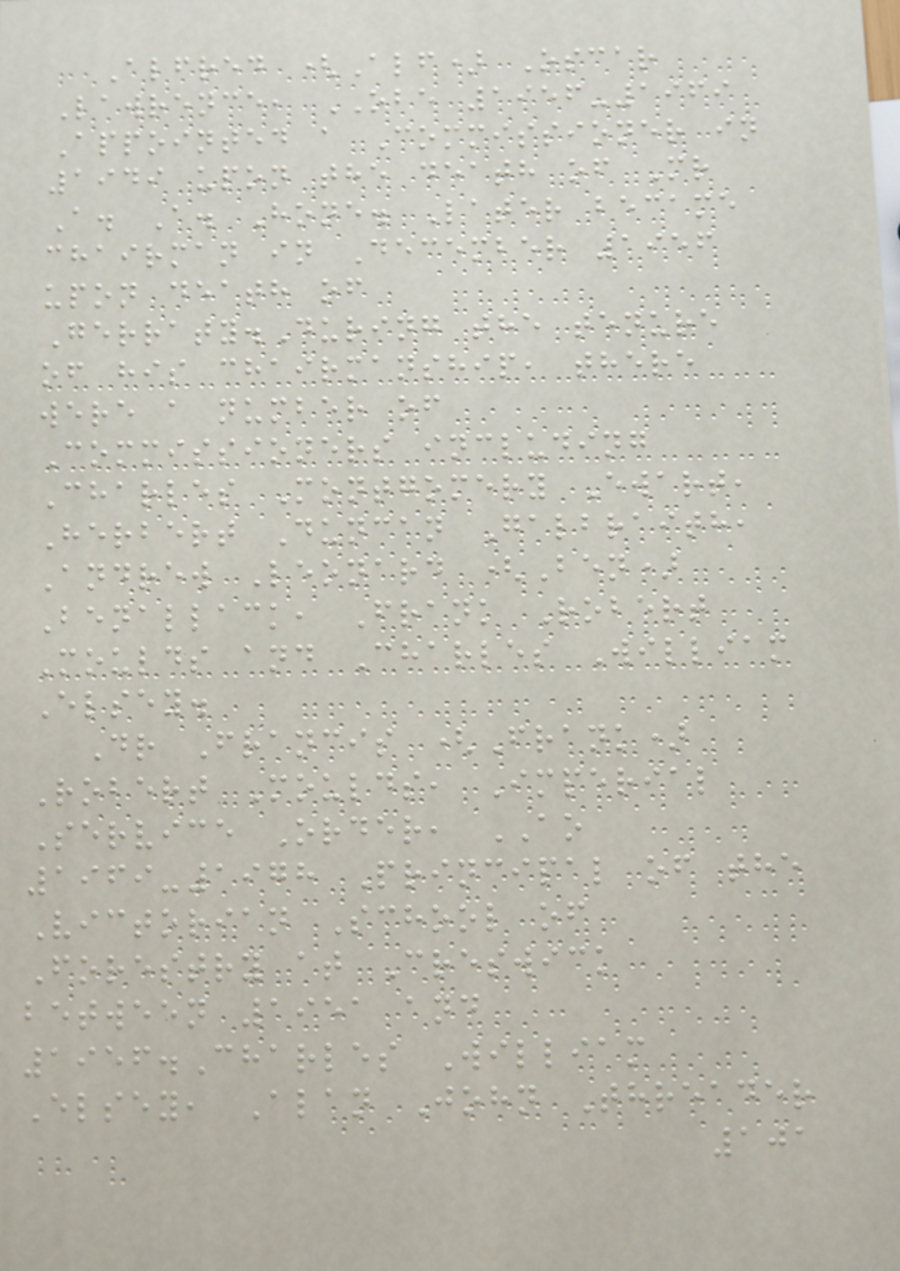Alfred (Alf) Oscar
Lawrence, OBE 1956-1969
Appointed a Commissioner in
1949 upon the death of Mr
A. A. Hone. Later became
chairman in December 1956
upon death of
Gerraty.During the tenure
of his chairmanship, there
were a number of
Commissioners including
Charles Montgomery Ewart,
Herbert Duncan Galbraith,
Andrew Leonard (Ben)
Benallack, Frank Robert
Moulds and Charles William
Elsey.
Dr Francis (Frank)
Robert Moulds, Imperial
Service Order, AO
1969-1978 Principal of the
Victorian School of
Forestry at Creswick
between 1951 and
1956.Charles William
Elsey, Alan John Threader
101
